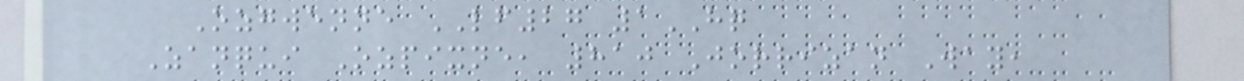Ozgwenne LF27 1HQ
Zanqui Ozpixne, 810 Jorrizan Way,
